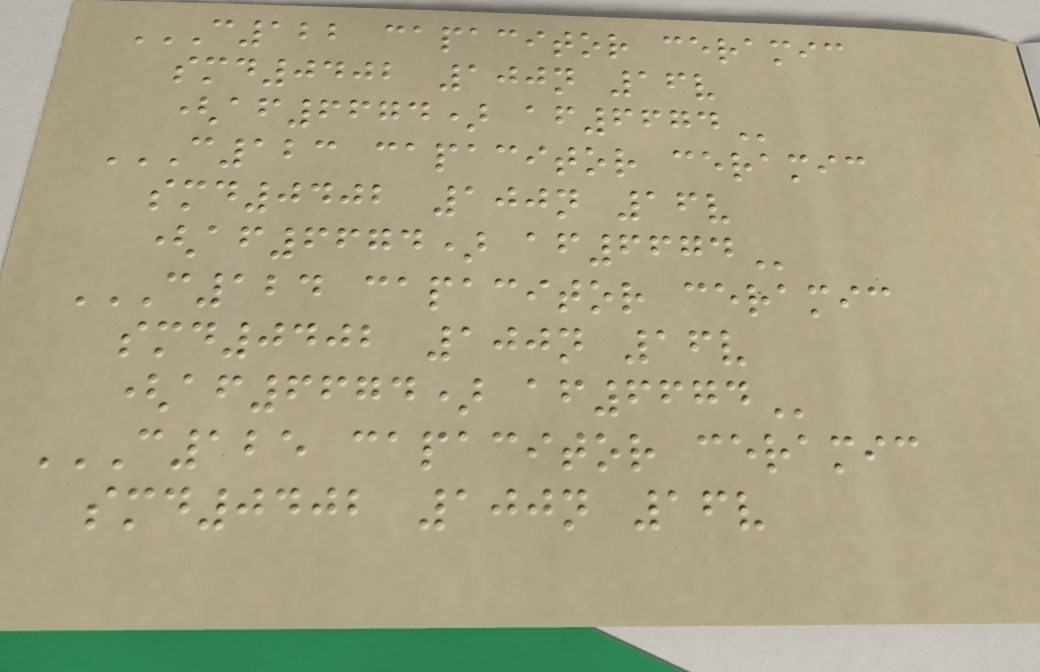C122 CAPACITOR CERAMIC
SMD0402 100N 16V
(AF6674) AF6674
C123 CAPACITOR CERAMIC
SMD0402 100N 16V
(AF6674) AF6674
C124 CAPACITOR CERAMIC
SMD0402 100N 16V
(AF6674) AF6674
C125 CAPACITOR CERAMIC
SMD0402 100N 16V
